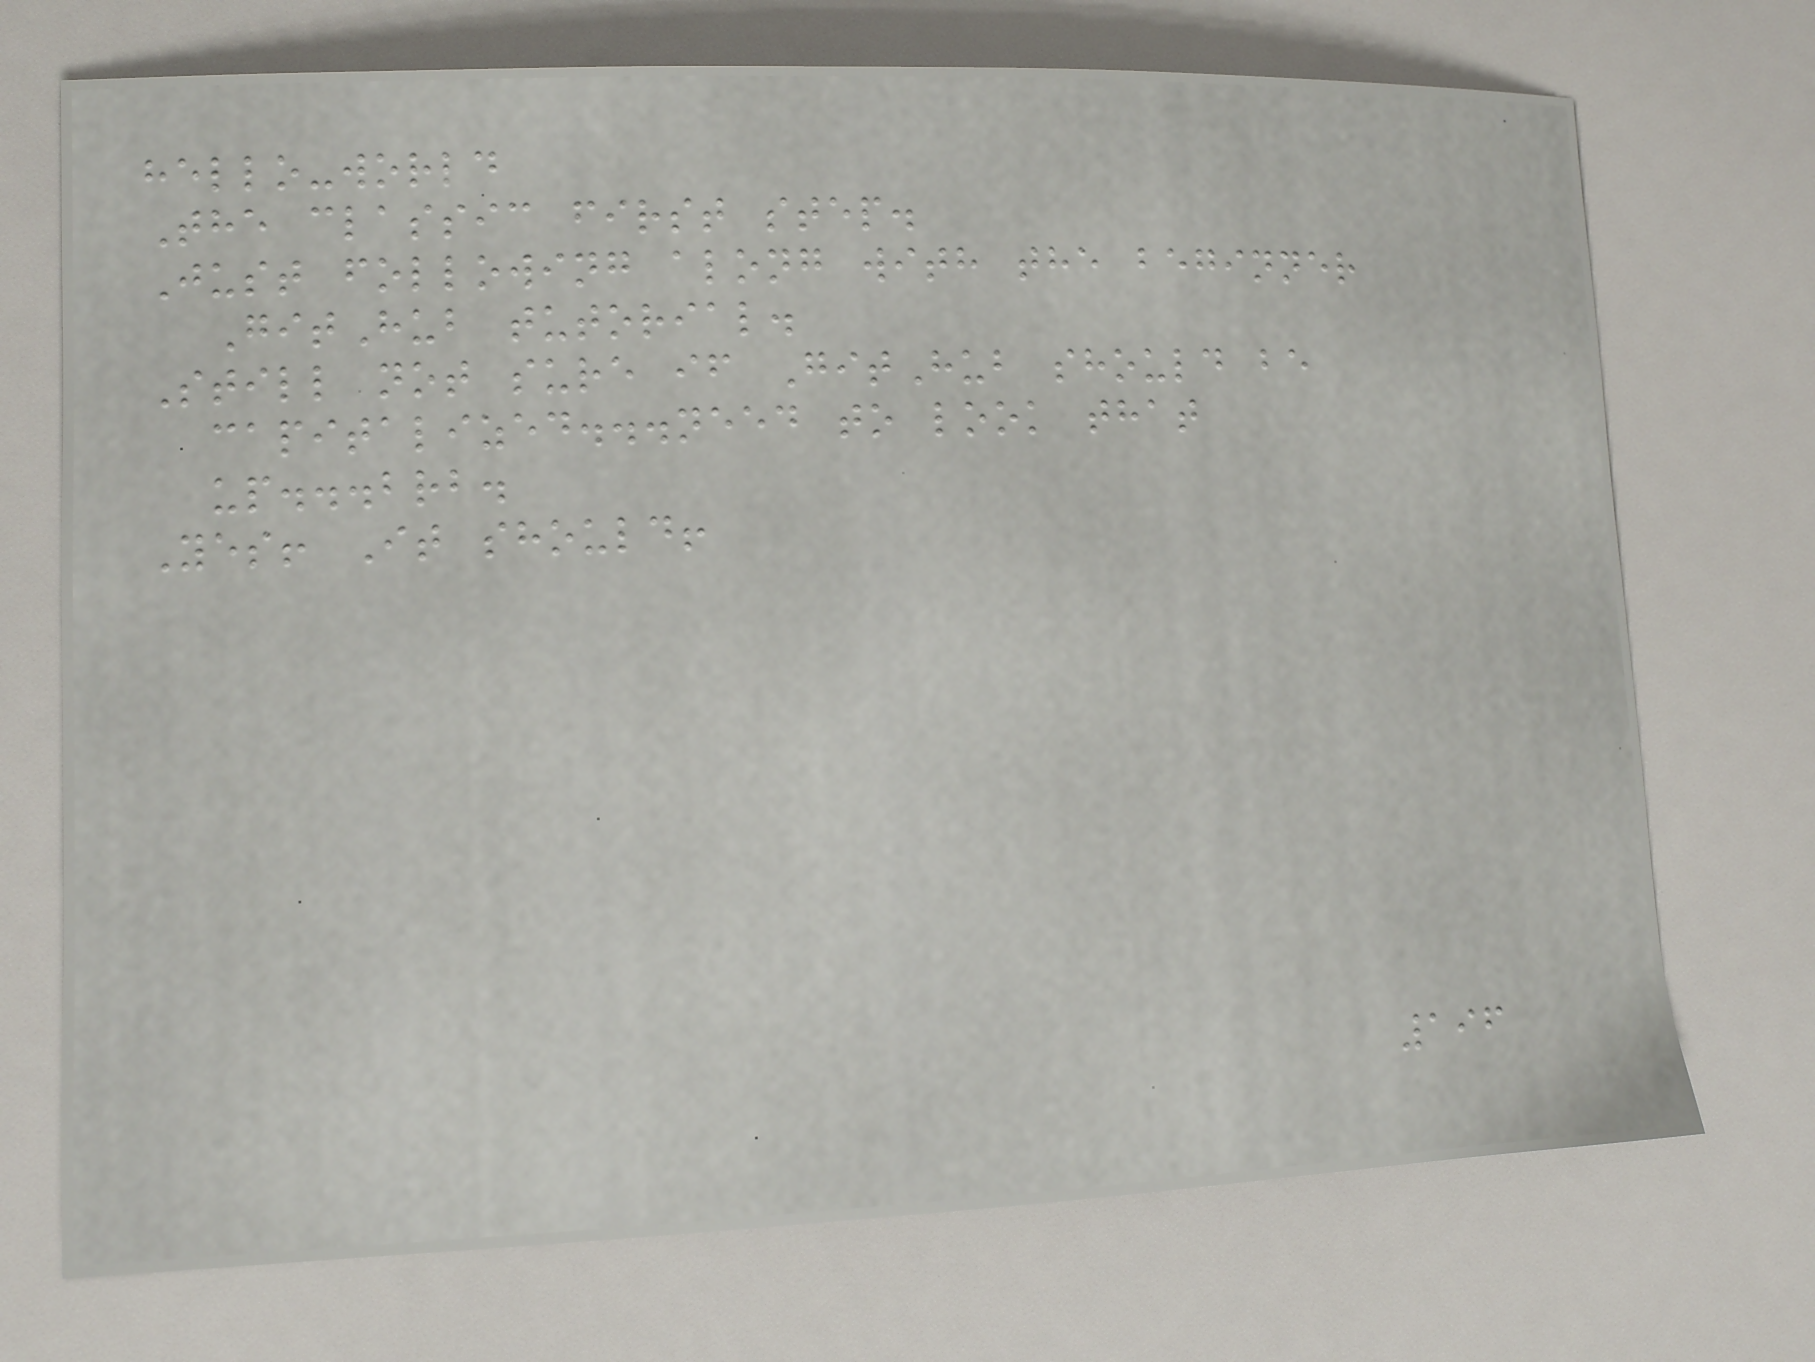hello-world
The classic first step.
Just following along with the beginner
GitHub tutorial.
Still not sure if GitHub should be
capitalized...need to look that
up...brb.
Yes! It should!
196
